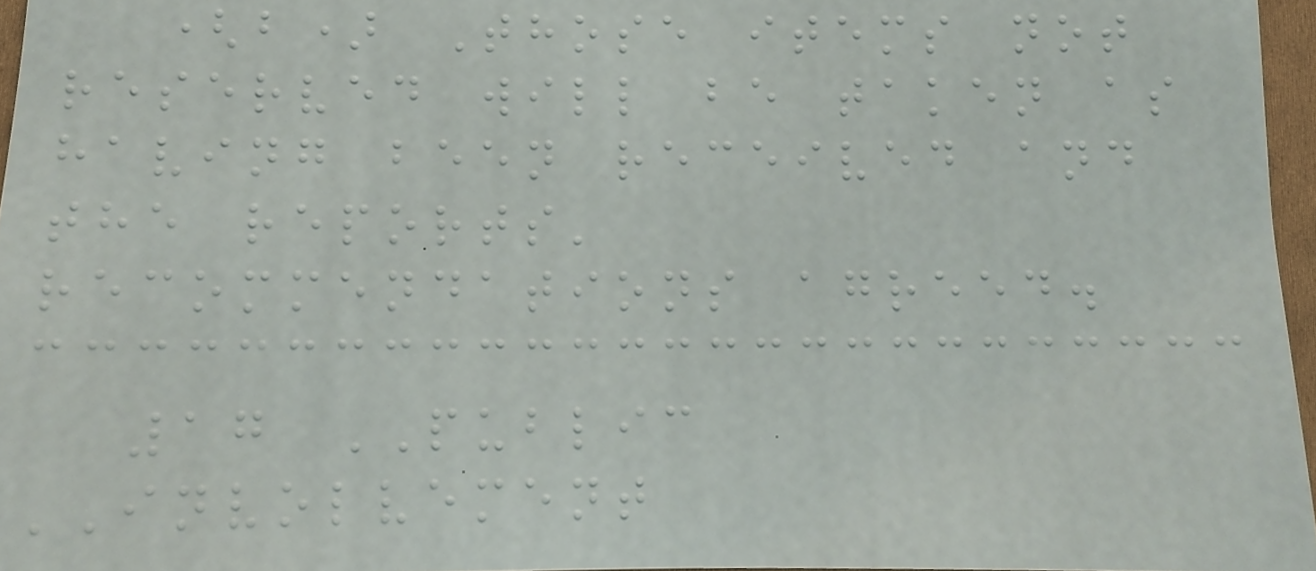(b) Those items not
reserved will be taken as
having been received and
the reports'
recommendations agreed.
17 PUBLIC
INVOLVEMENT
